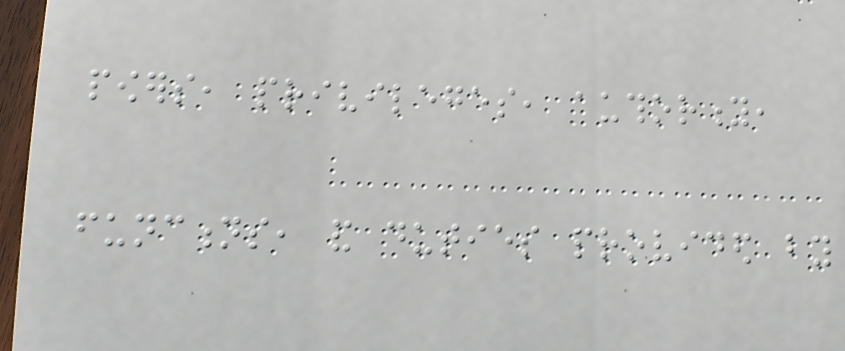powers, privileges, authority,
functions, and duties provided by
